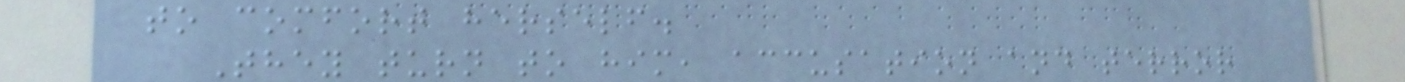to comfort herself.
They turn to him, accusation and terror
